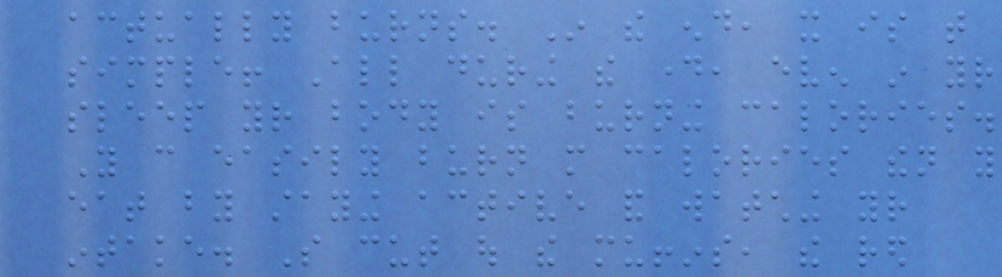actually burns. In the end, it is that
simple! All during the day, even in your
sleep your body is burning calories.
You can easily burn more calories then you
eat by staying active and watching your
intake. So cut out the muffins, the red
